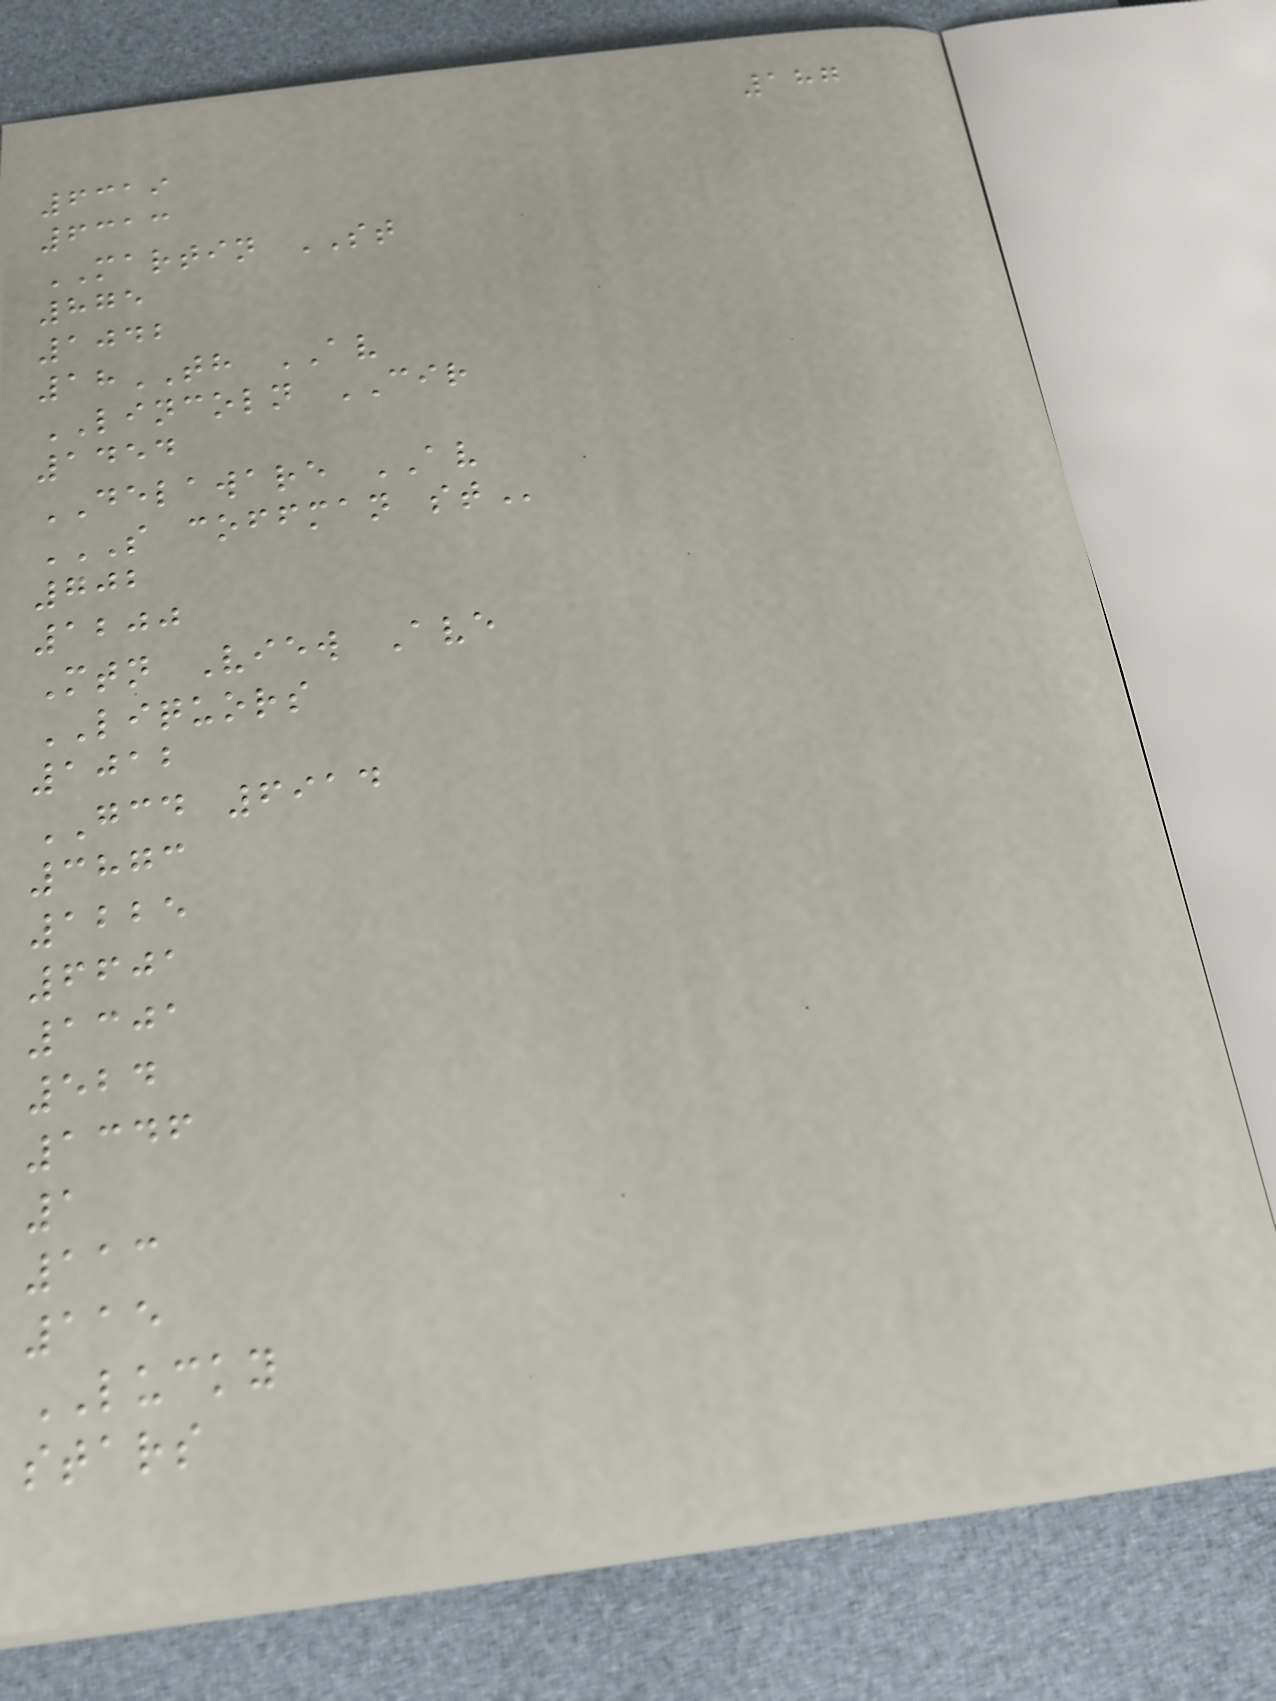187
6319
6313
MARTIN ST
875
1042
18TH AV
LINCOLN CIR
1454
DELAWARE AV
S COFFMAN ST
702
1200
Mtn View Ave
LIQUORS
1012
GCD 6914
3873
1225
6601
1301
524
1346
1
113
115
LUCKY
stars
